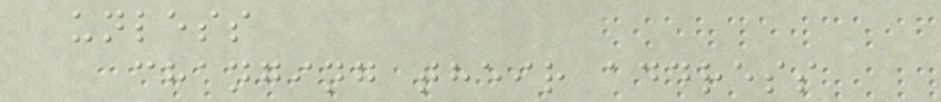unless
changing their address
